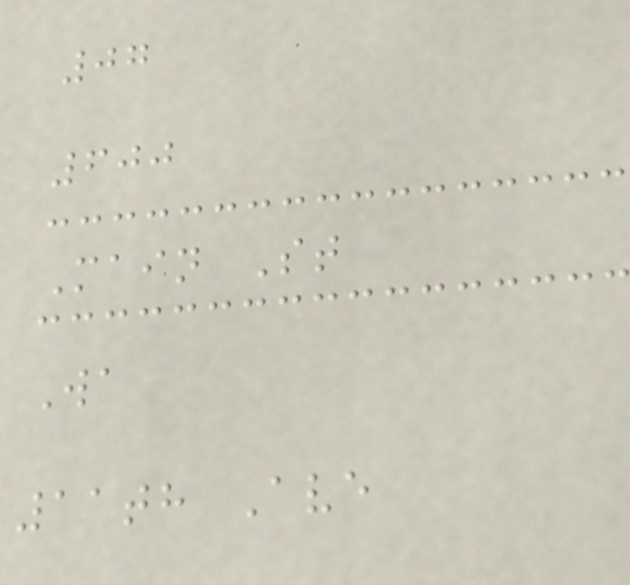07
600
Main St
Wa
11th Ave
